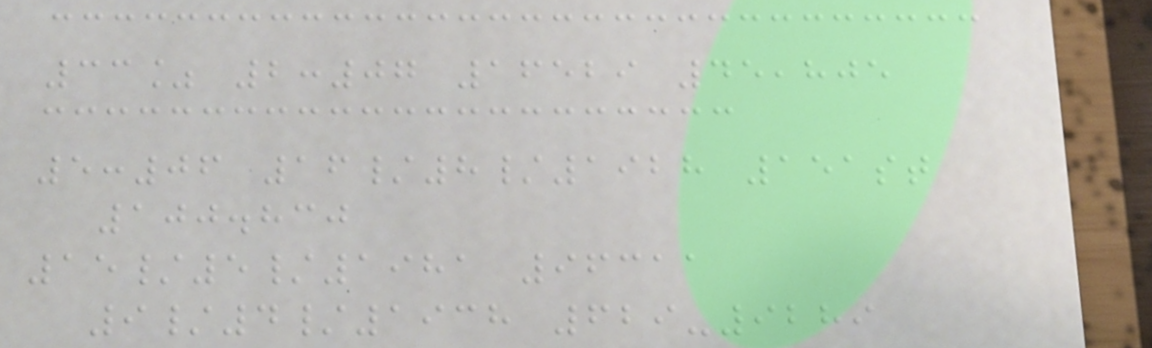33% 2:07 16529 45,805
5:06 16/8/1928 151st
100.830
15/5/1981 96311
9/4/1938 629-9289
